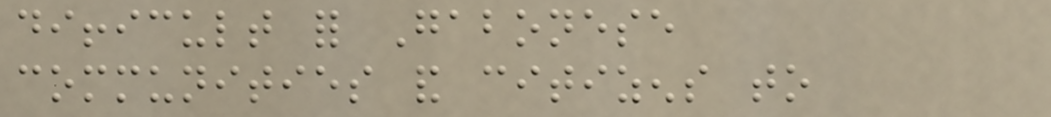difficult for Gabonese
communities and citizens to
